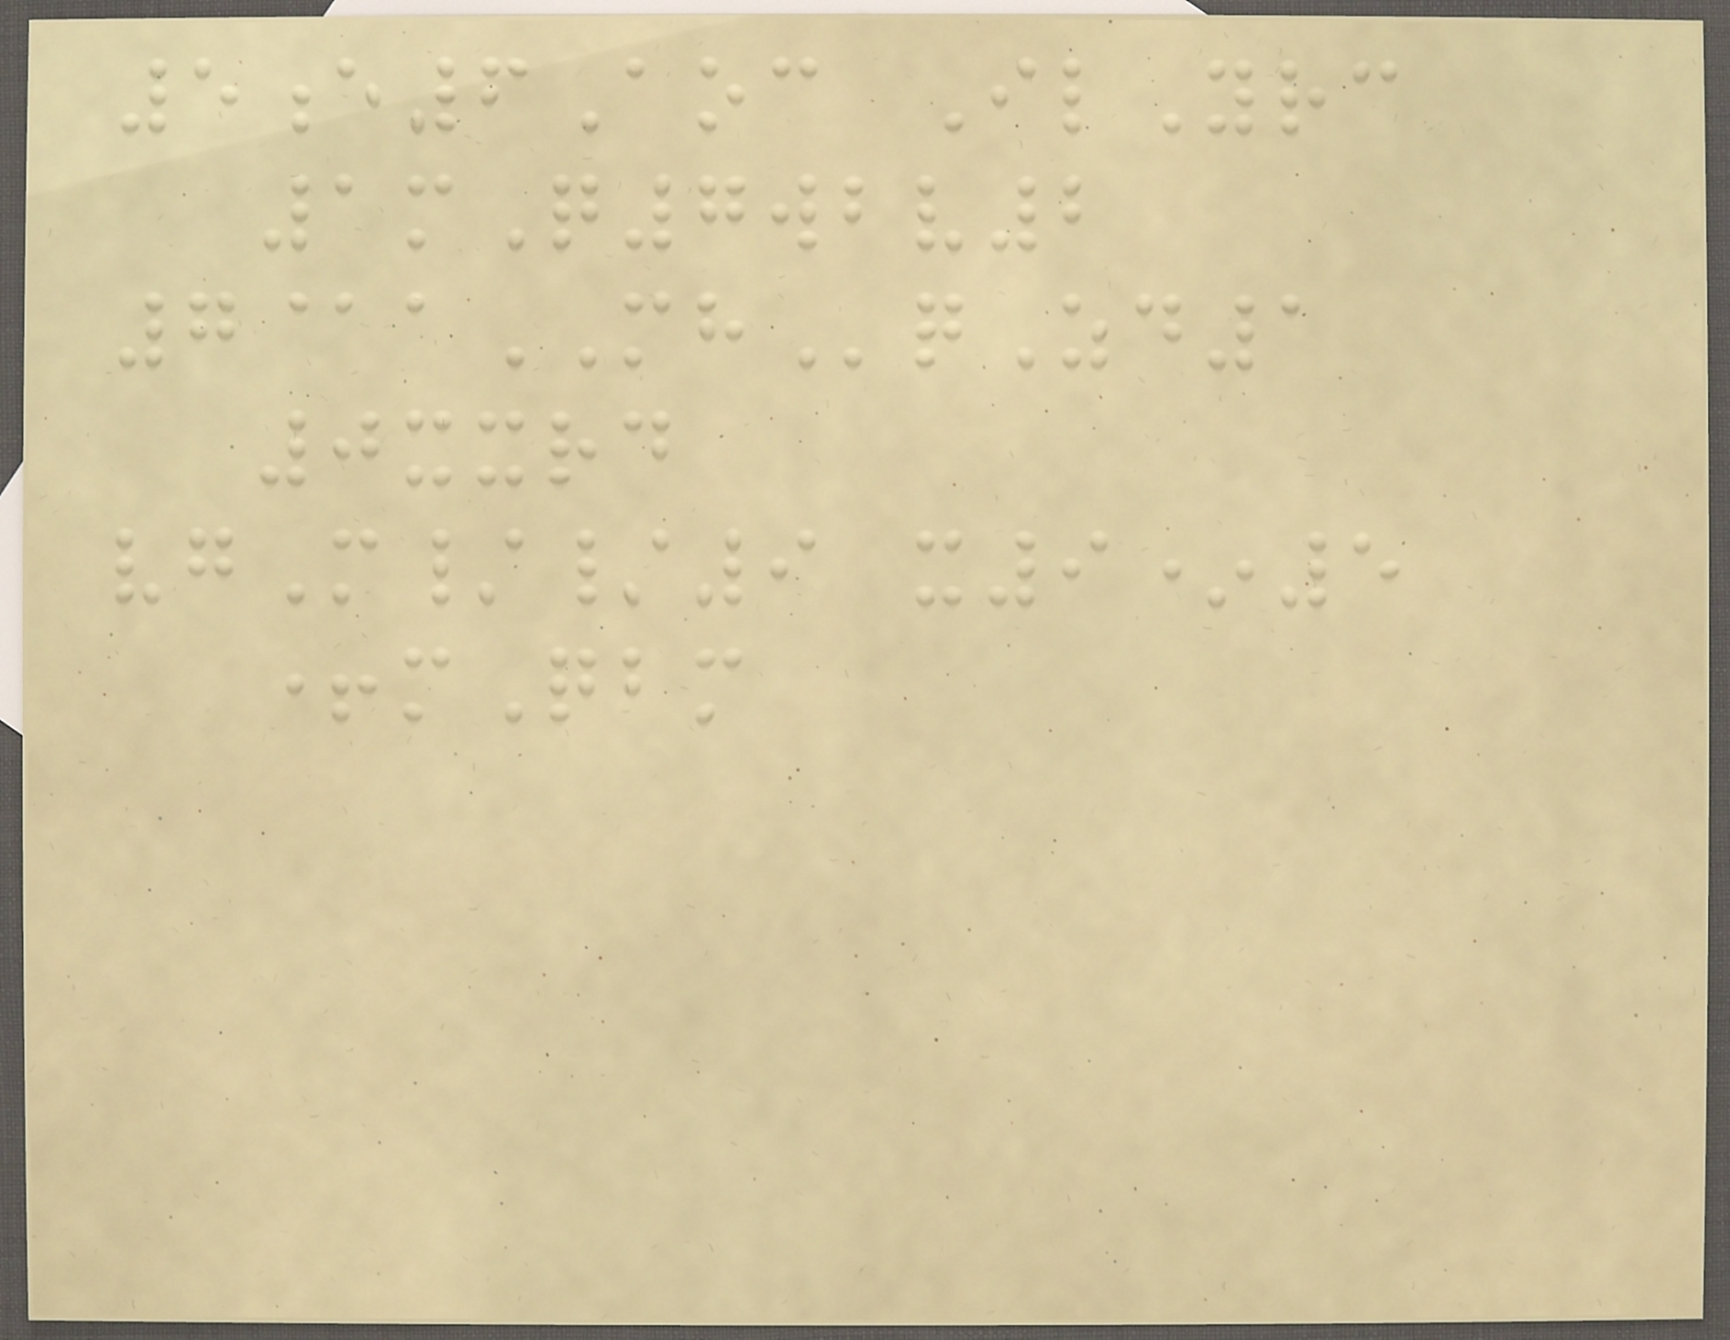5e6Aoc IlYrc
1mQ7wbv2
7@aMHqZd1
0xxrd
vgM//9 x9*5
+mQbm
